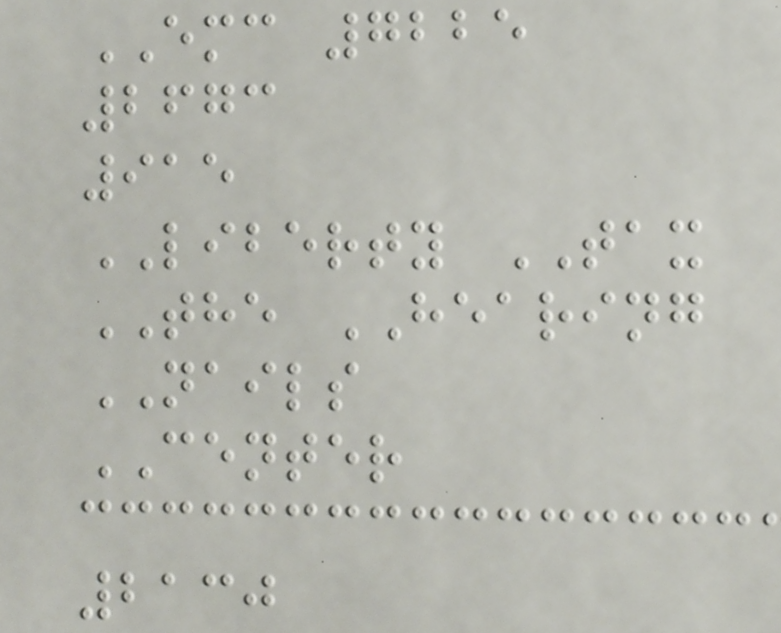EMC 7225
2673
915
LIBERTY TAX
THE HEARING
NAILS
CENTER
2130
